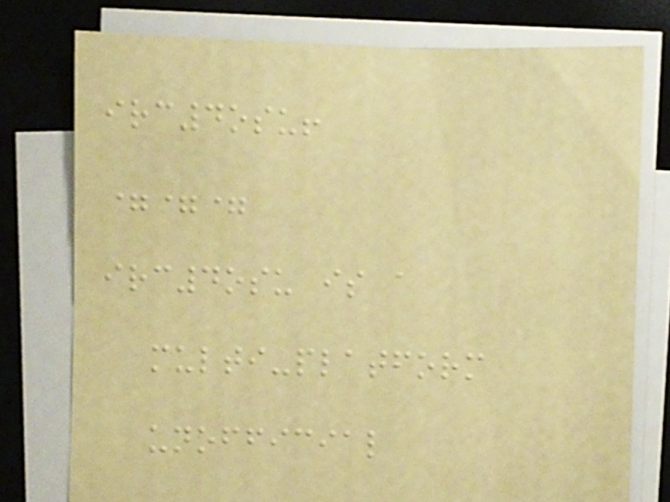irc4osu!
===
irc4osu is a
multi-platform
unofficial
